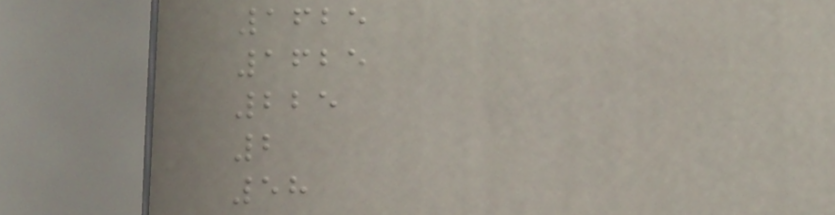1625
1625
225
2
58
